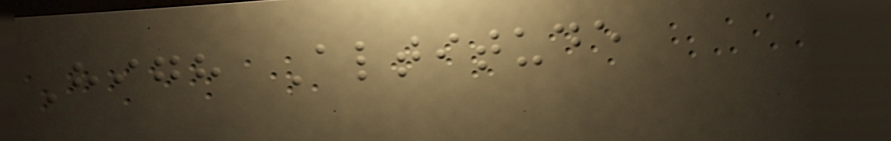High Altitude
